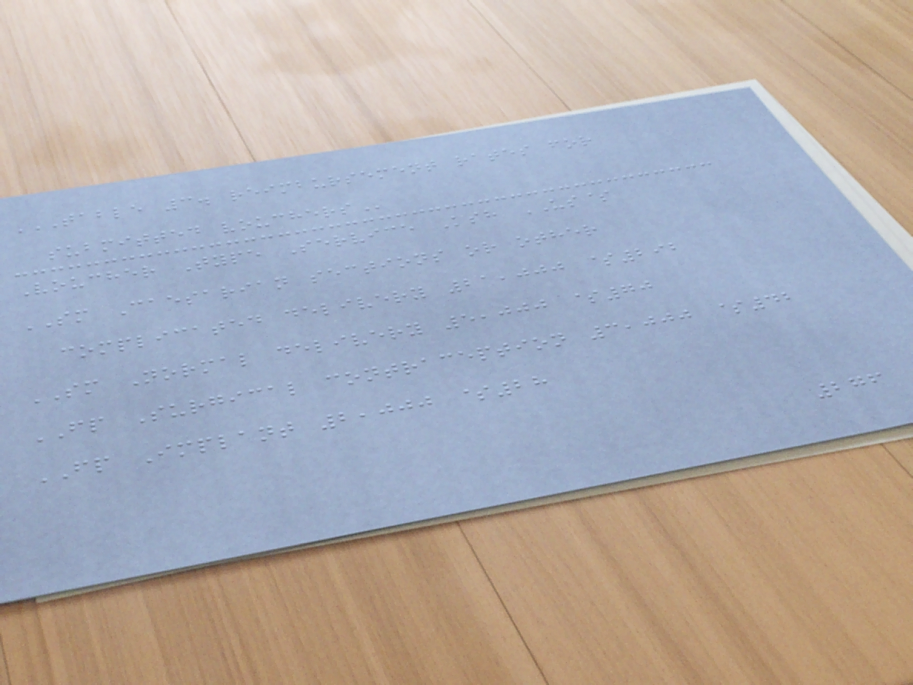TABLE 3. REIMBURSEMENT RATES FOR
SUBMITTED VOUCHERS
Voucher Type Service Ksh US$
SM Caesarian sections or other
complicated delivery 21,000 $292
SM Normal delivery 5,000 $70
FP Surgical contraception 3,000 $42
FP Implant 2,000 $28
276
